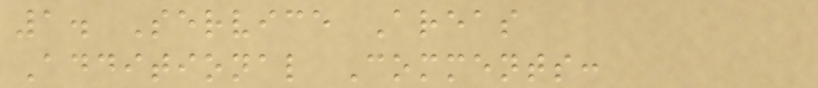1. Service Areas
Additional Comments:
